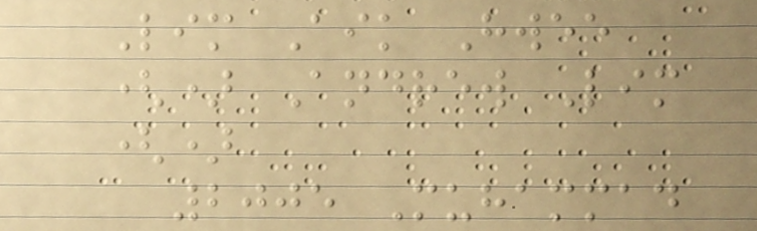Lim Aik Hwee
() Andrew Lim
()
2005 Muhammad
